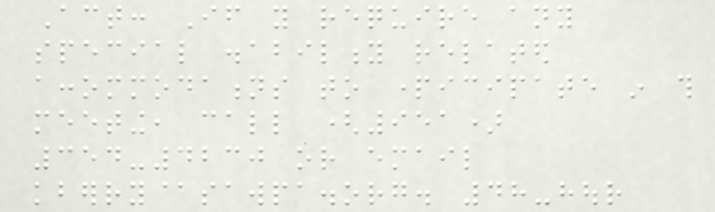Act: If you require any
special disability related
accommodations to participate in this
meeting, call (951)
354-4230 or email
kberry@sawpa.org. 48-hour
